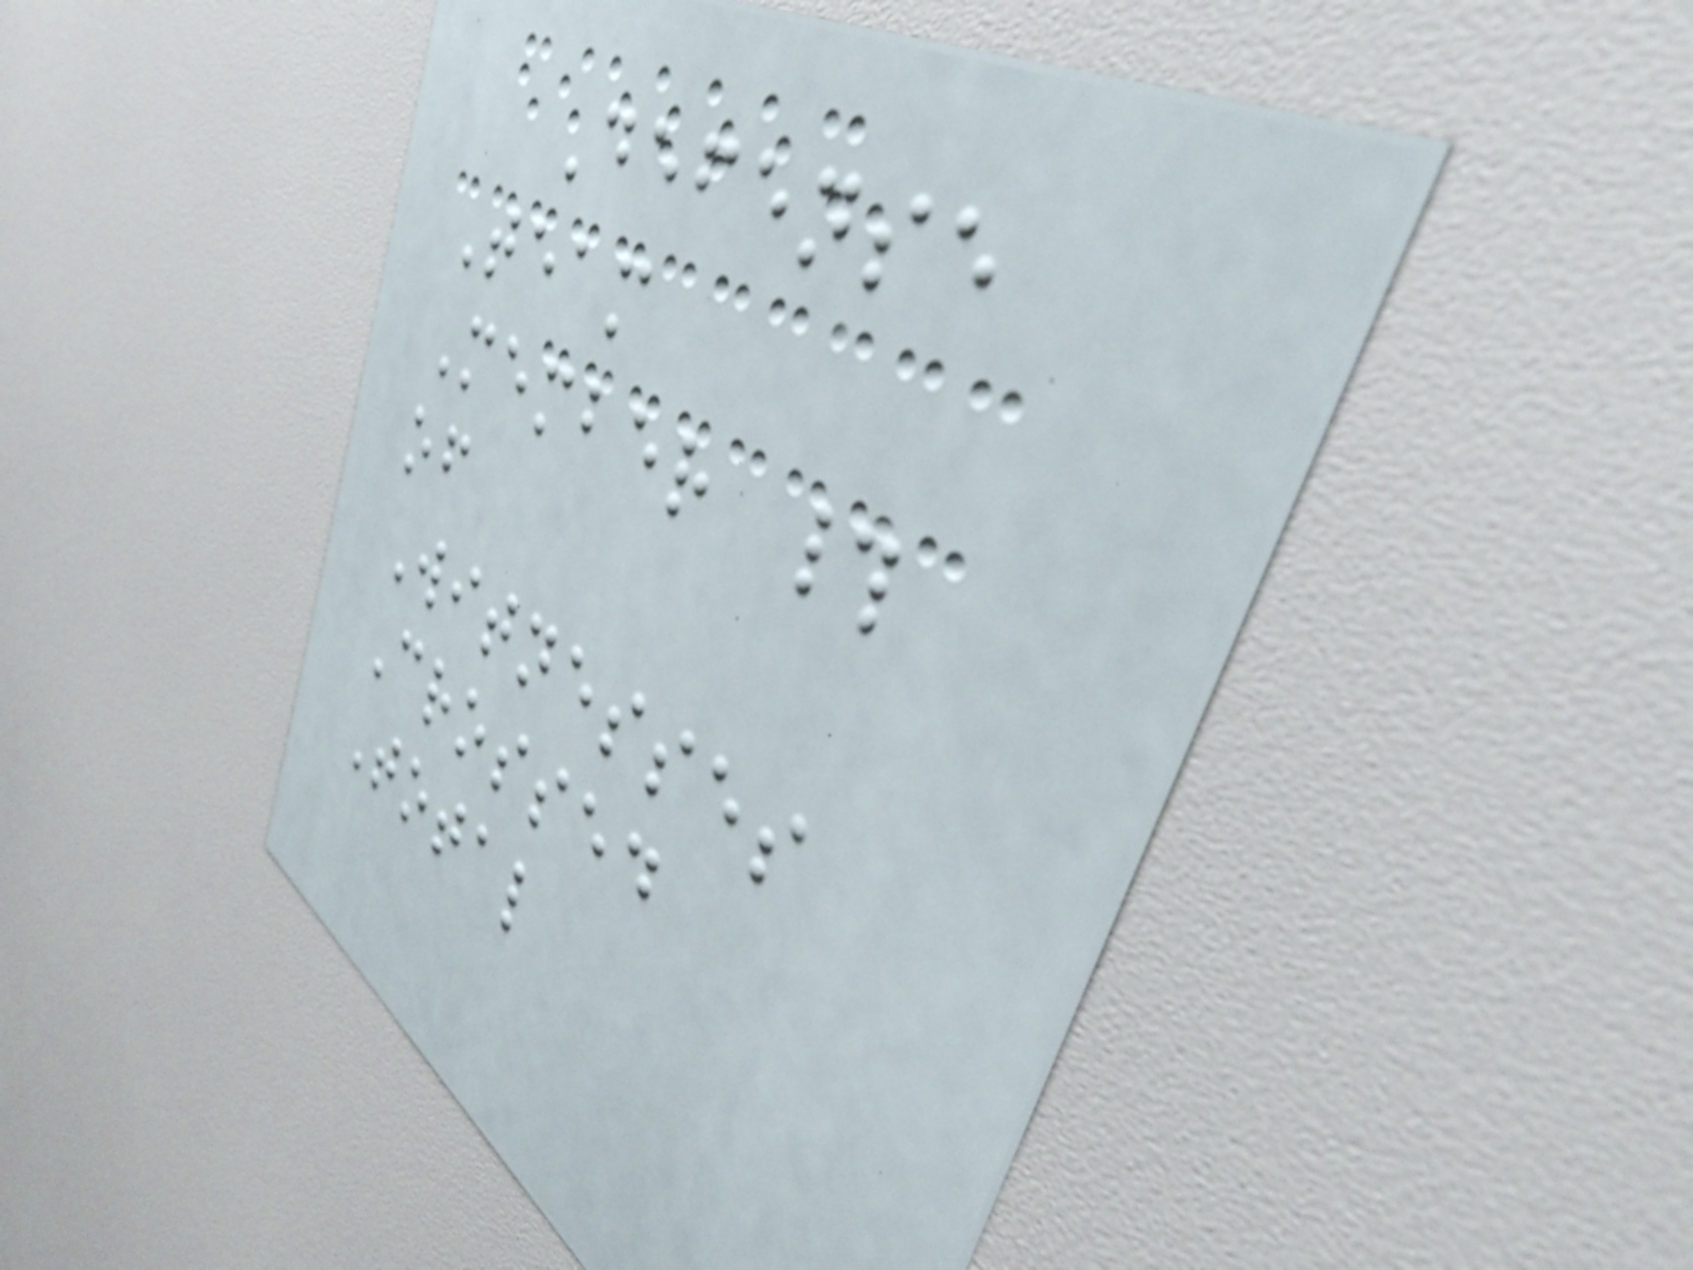Defense
Team
Member #
of
Witnesses
Crossed
Total
